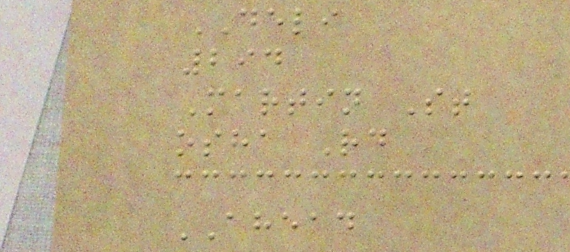DELI
294
Martin St
osha Rd
AHEAD
